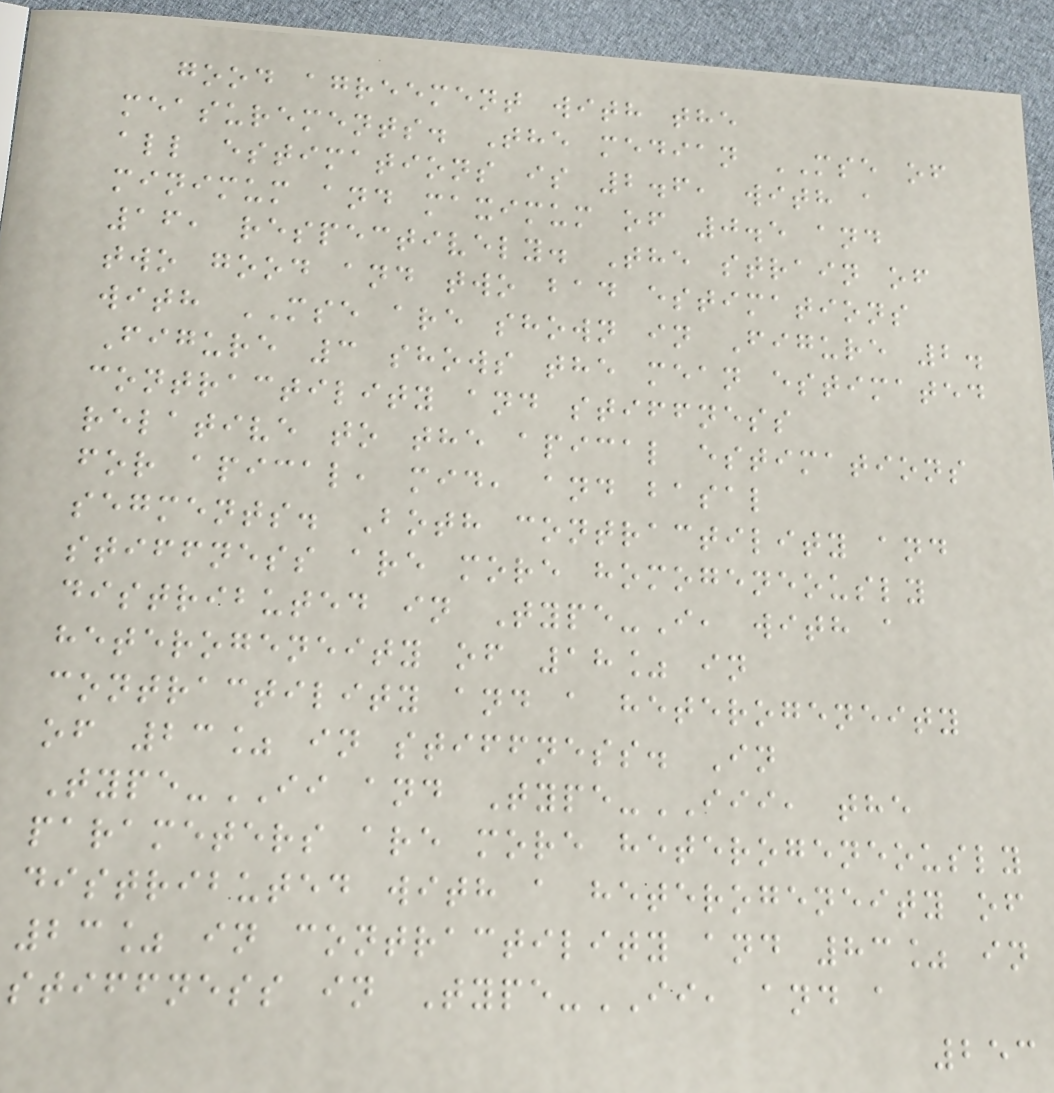good agreement with the
measurements. The median MSE of
all estimations is 2.6, with a
minimum and maximum of 0.5 and
16, respectively. The strain of
two good and two bad estimations
with MSE are shown in Figure 2.
Figure 3 shows the mean estimated
contractility and stiffness
relative to the apical estimations
for apical, mid, and basal
segments. Both contractility and
stiffness are more homogeneously
distributed in Type-I, with a
heterogeneity of 18% in
contractility and a heterogeneity
of 23% in stiffness. In
Type-II and Type-III, the
parameters are more heterogeneously
distributed with a heterogeneity of
23% in contractility and 83% in
stiffness in Type-II, and a
253
